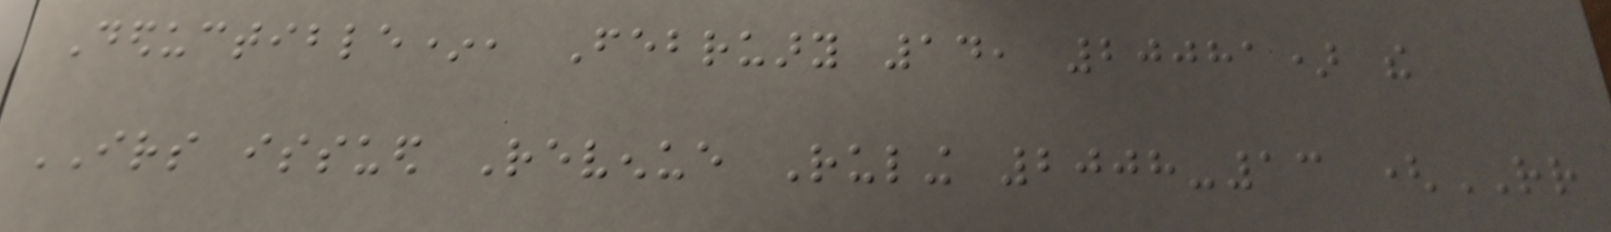Deductible*, February 14, 20081) the
IRS issued Revenue Ruling 2008-13 (RR
